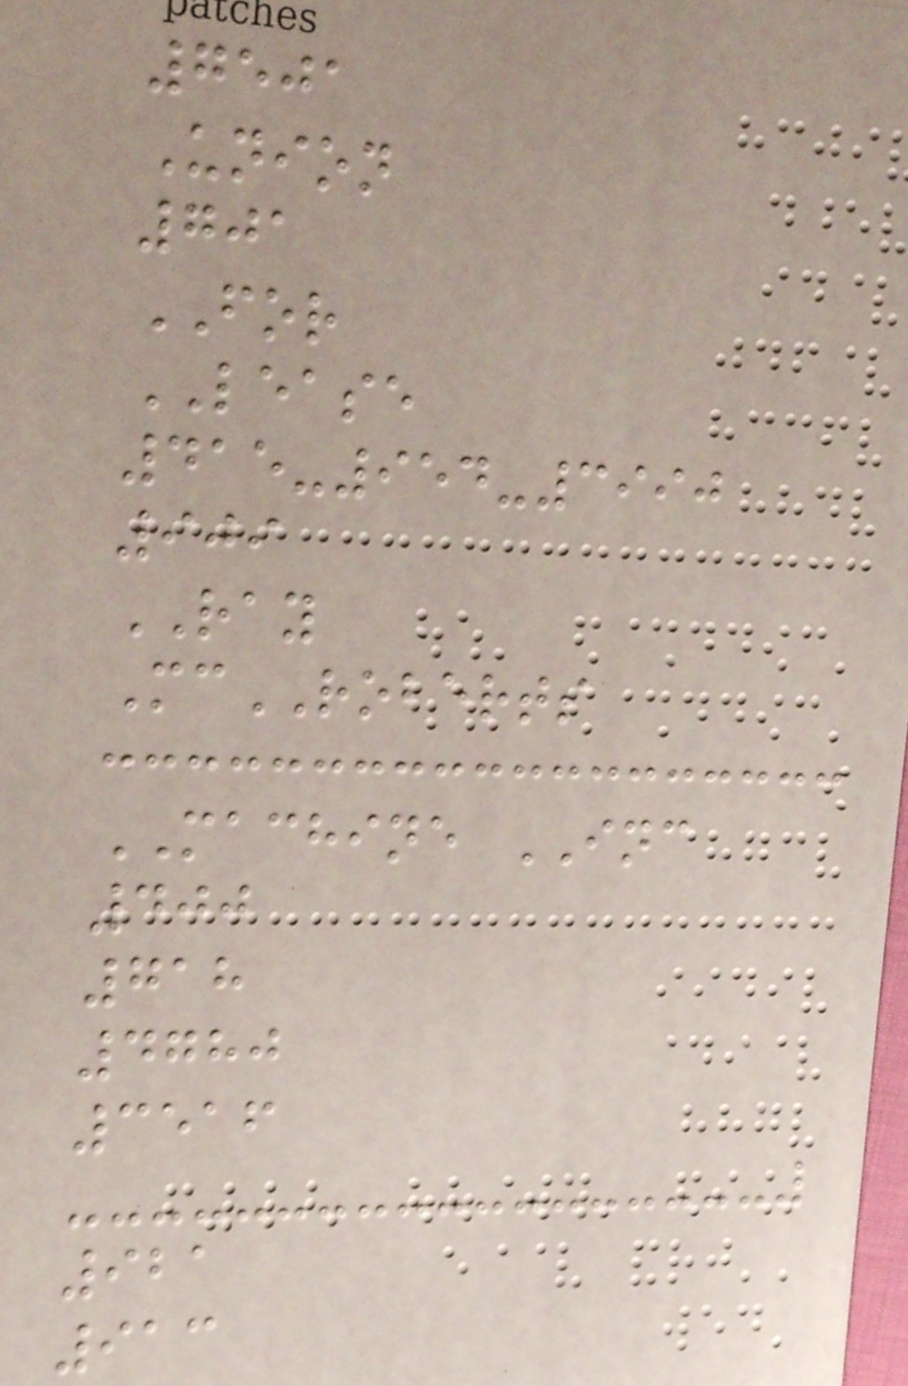7501
Union
701
FOR
LEASE
415-954-3990
909
RAY
McROBERTS
MACHINE INC
400
718
4780
3516
921
913
